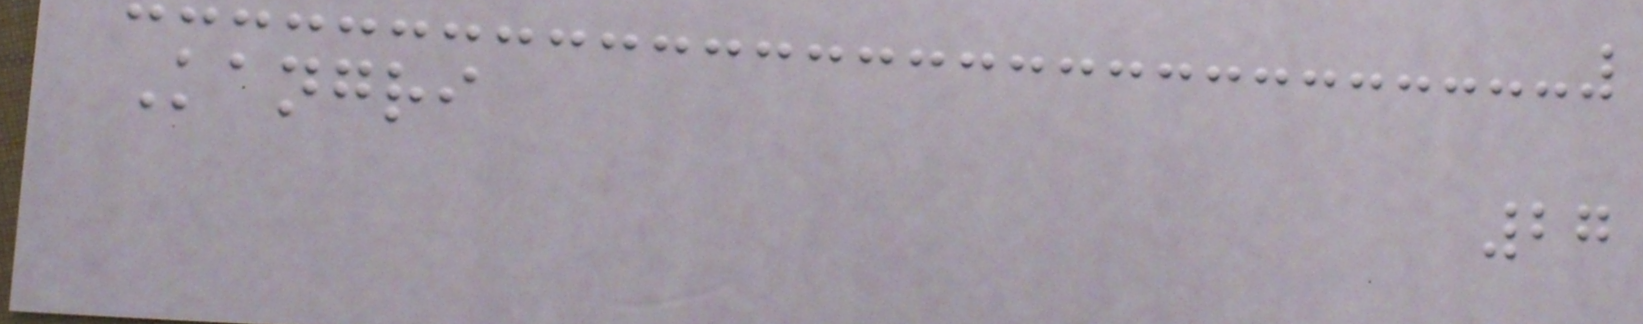Kangri
27
